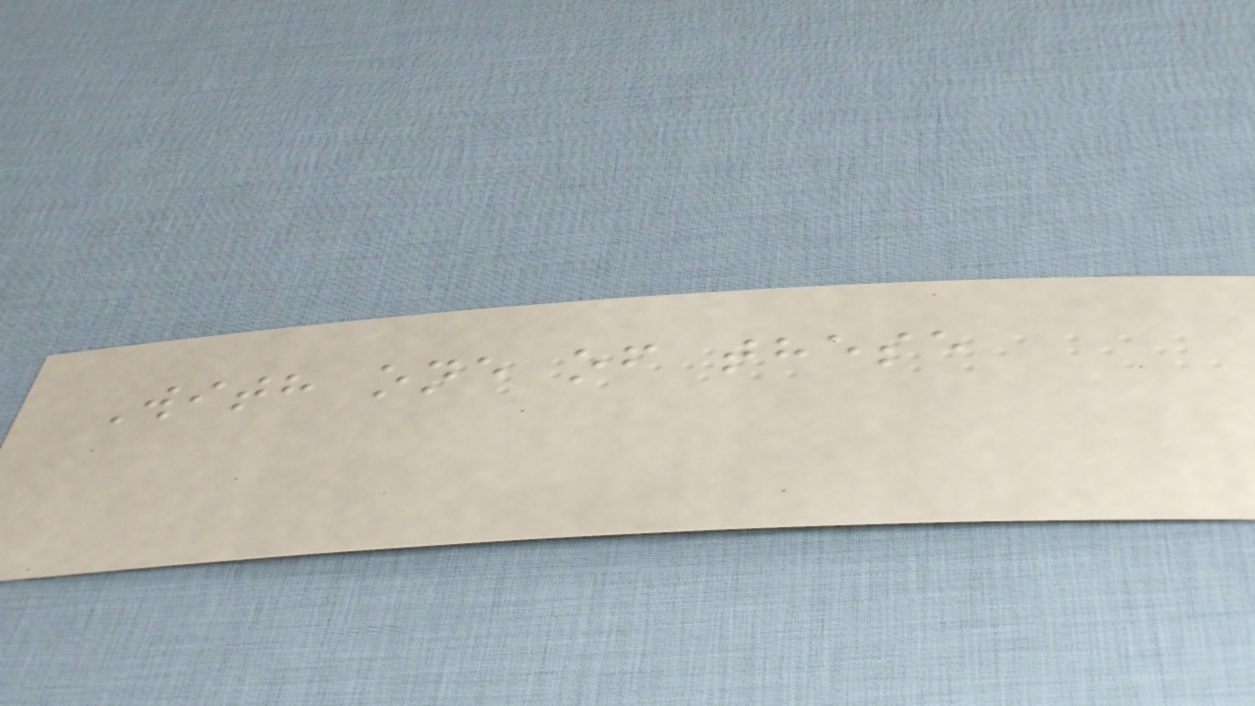With one of these
